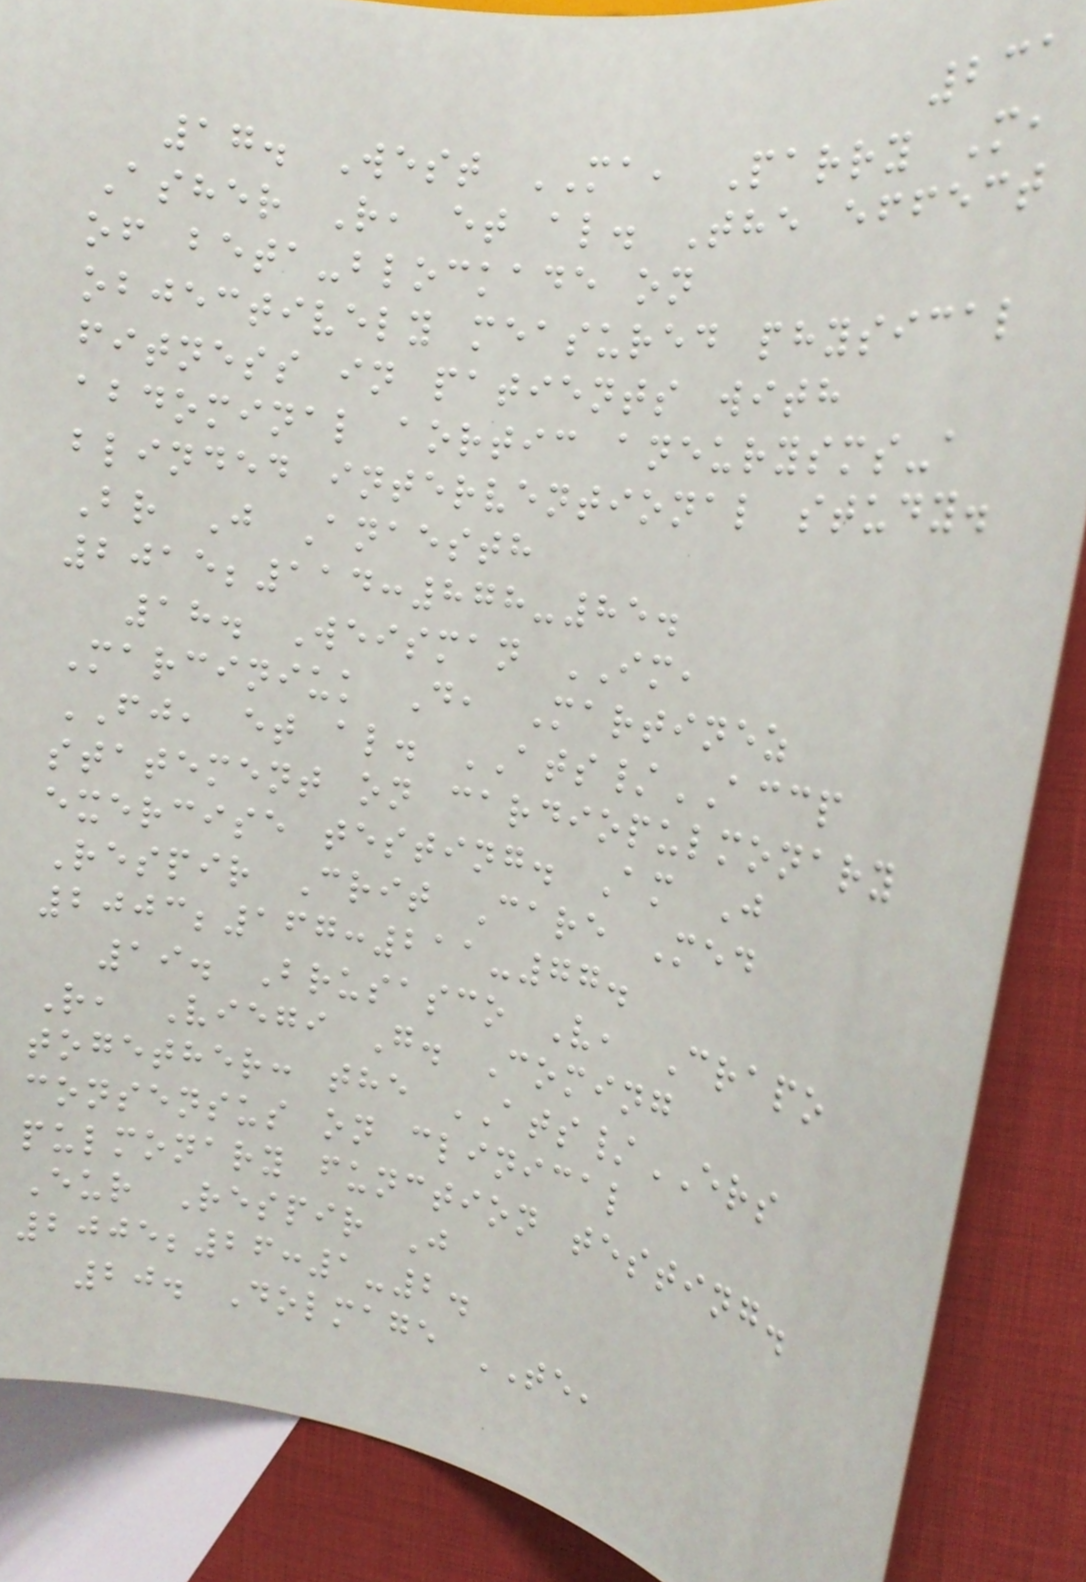231
17. West MA, Parry M,
Asher R, et al. The effect
of beta-blockade on
objectively measured physical
fitness in patients with
abdominal aortic aneurysms-a
blinded interventional study.
Br J Anaesth
2015;114:878-85.
18. Weisman IM,
Marciniuk D, Martinez
FJ, et al. ATS/ACCP
statement on cardiopulmonary
exercise testing. Am J
Respir Crit Care Med
2003;167:211-77.
19. Brusasco V, Crapo
R, Viegi G. Coming
together: the ATS/ERS
consensus on clinical
pulmonary function testing.
Eur Respir J
2005;26:1-2.
20. Dolmage TE,
